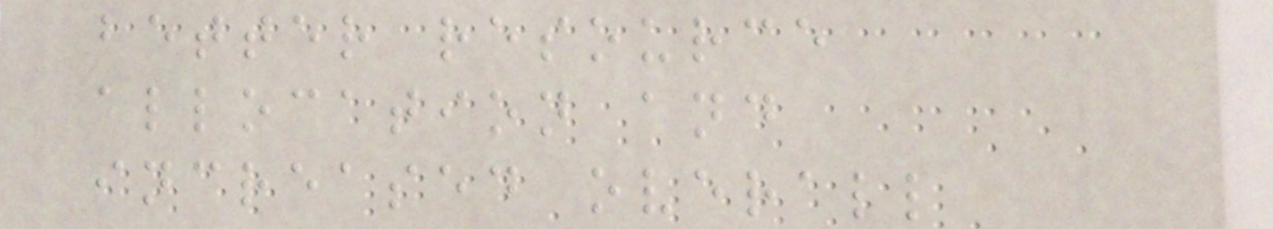better resource
allocation and
increased overall
